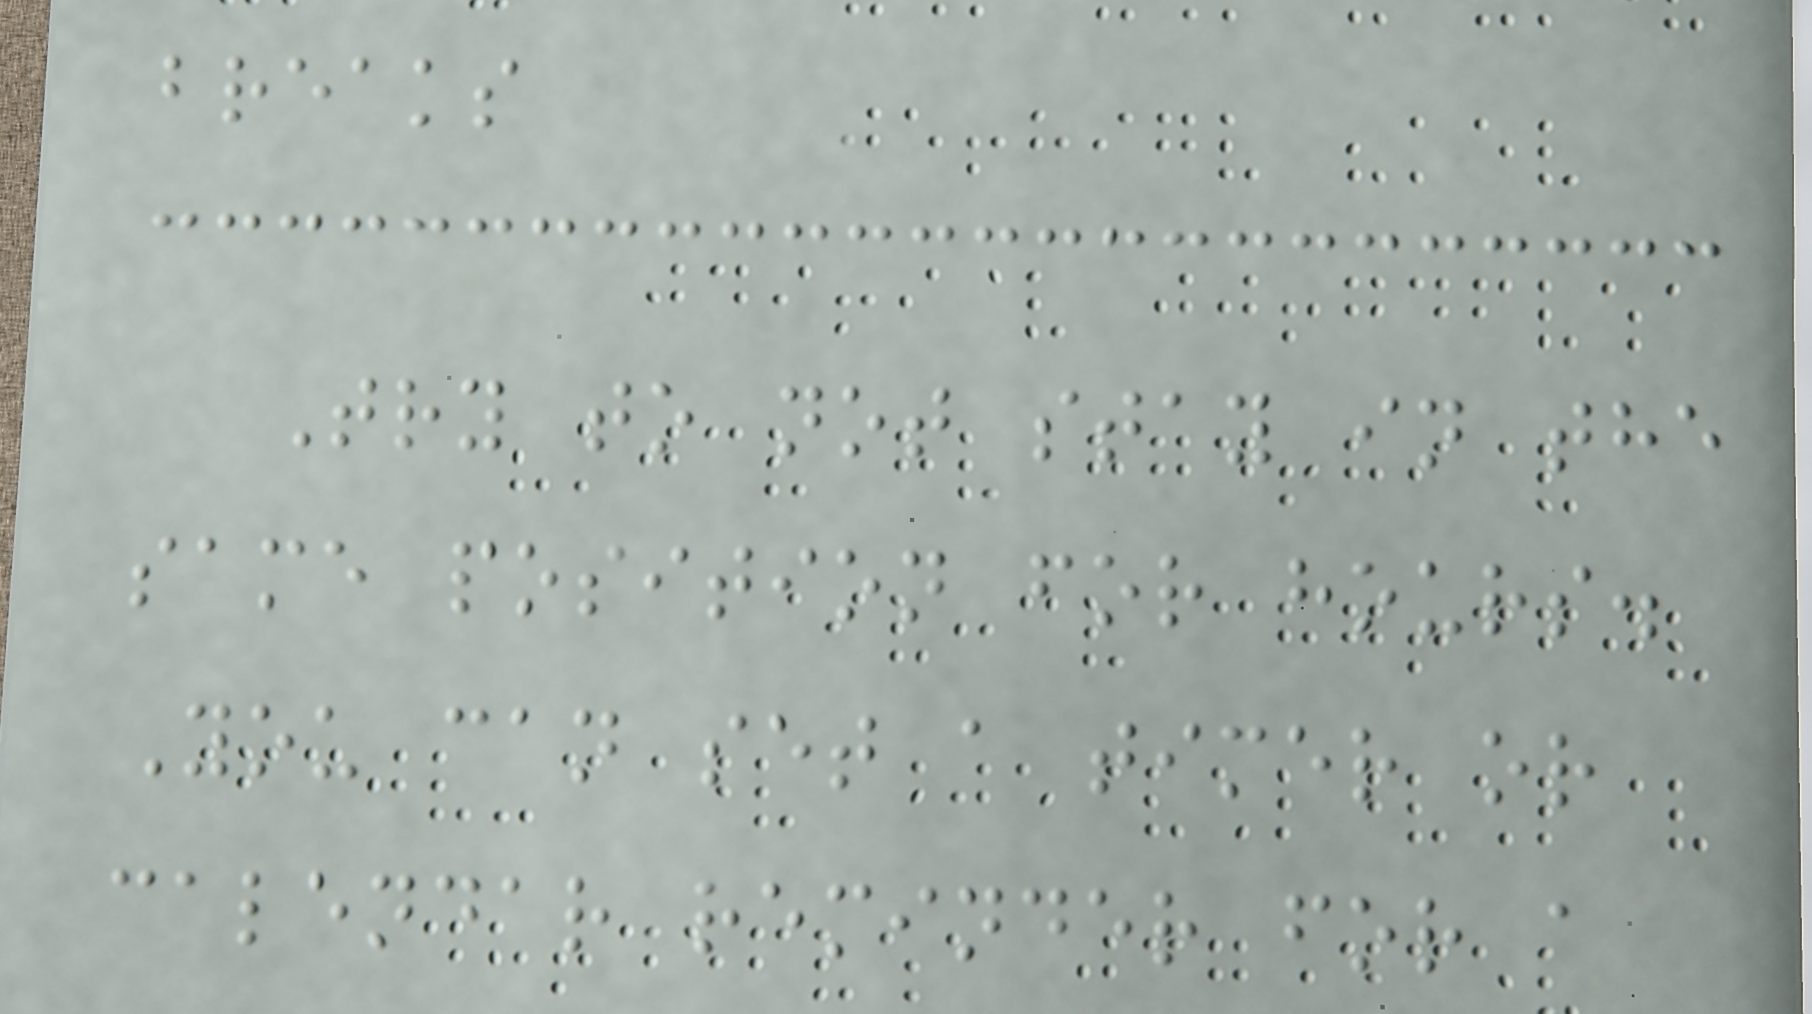breaks
Try to not stay in the
same position for hours.
You can set a timer or
calendar reminder for a
